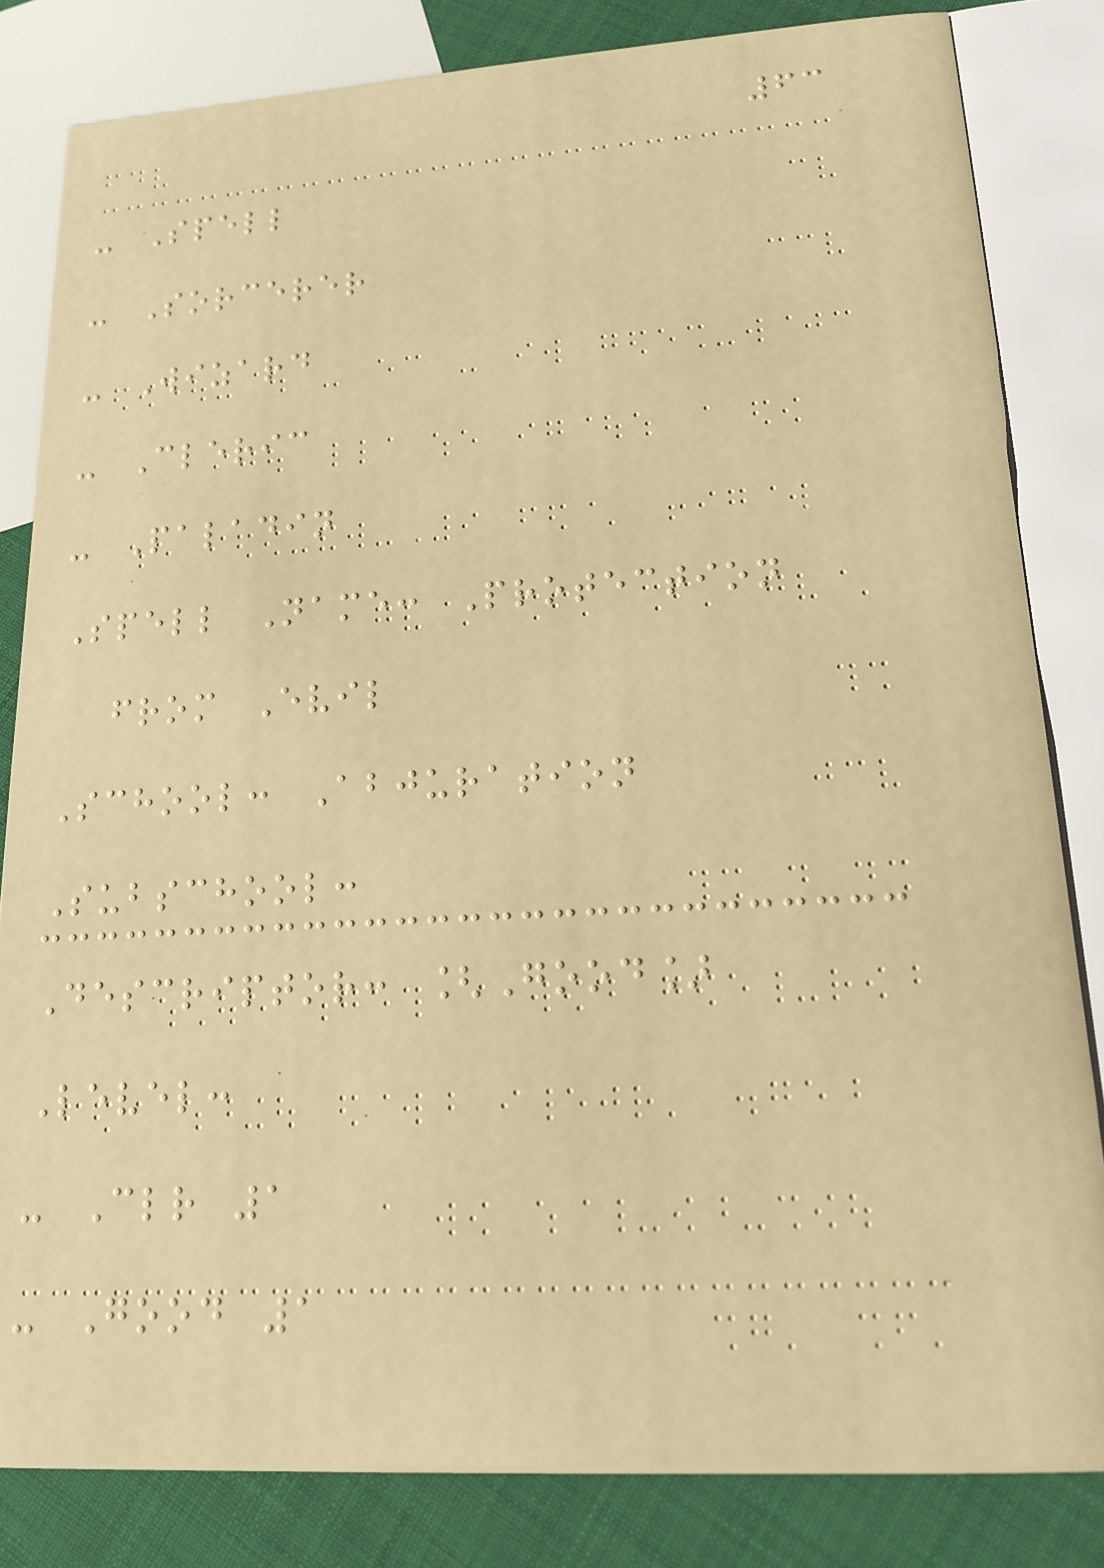63
- Spell
- Sorcerer
- Wizard
- Cleric
- Paladin
Spell Name: Protection
from Evil
School: Abjuration
Subschool:
Descriptor: [Good]
Level:
- Clr 1
- Good 1
